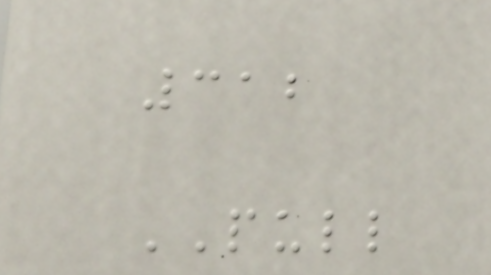312
PULL
